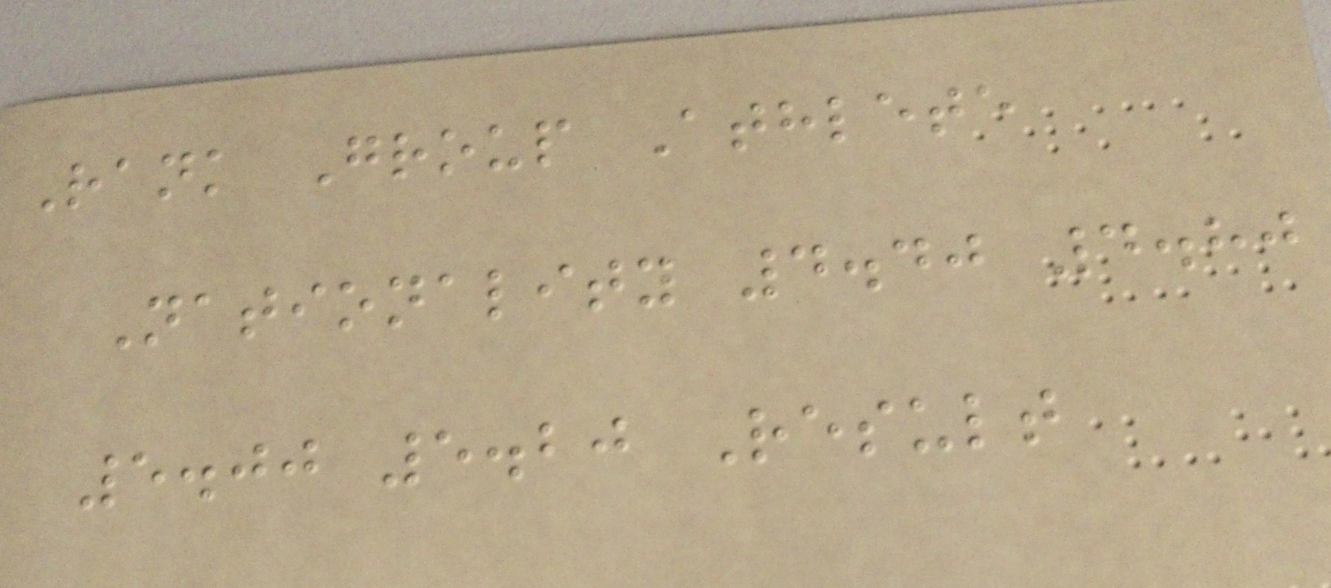Rank Group Athlete
Nationality 4.40 4.80
5.00 5.20 Result
